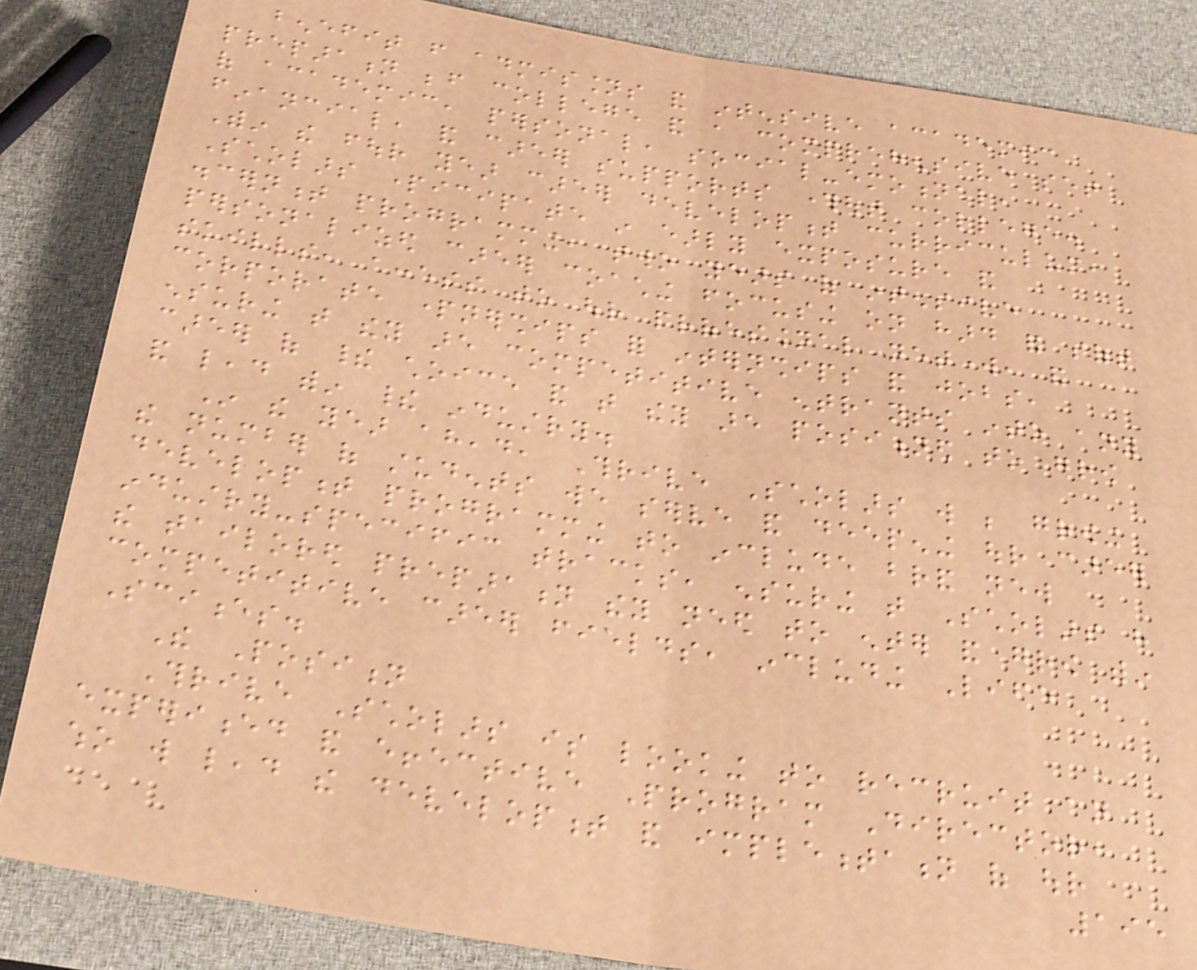benefit from admissions and intensive academic
preparation before college and a comprehensive set
of academic, personal, social-emotional,
financial, and career supports throughout college.
Within the four year career development curriculum,
Scholars participate in early exposure and
discernment programming, two years of intensive
personalized career coaching focusing on hard and soft
skills, access to our professional network, and
corporate partnerships for internships and jobs,
ensuring that they are competitive entrants into any
career of their choice and that they are positioned to grow
and lead within their industry.
In the year ahead, Thrive Scholars will be growing
the number of students we serve and deepening our career
development programming to include brand new
industry-specific tracks, ensuring that Scholars have
the tailored preparation they need to enter and grow within
competitive career fields, including Life
Sciences.
The Position
Thrive Scholars is looking to recruit an
experienced and effective Program Director,
who will lead the development and implementation of our
195
